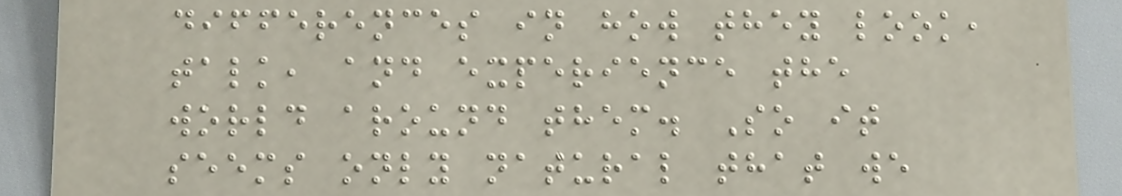differences in how they look,
talk, and experience the
world around them. So it
seems only natural that we
